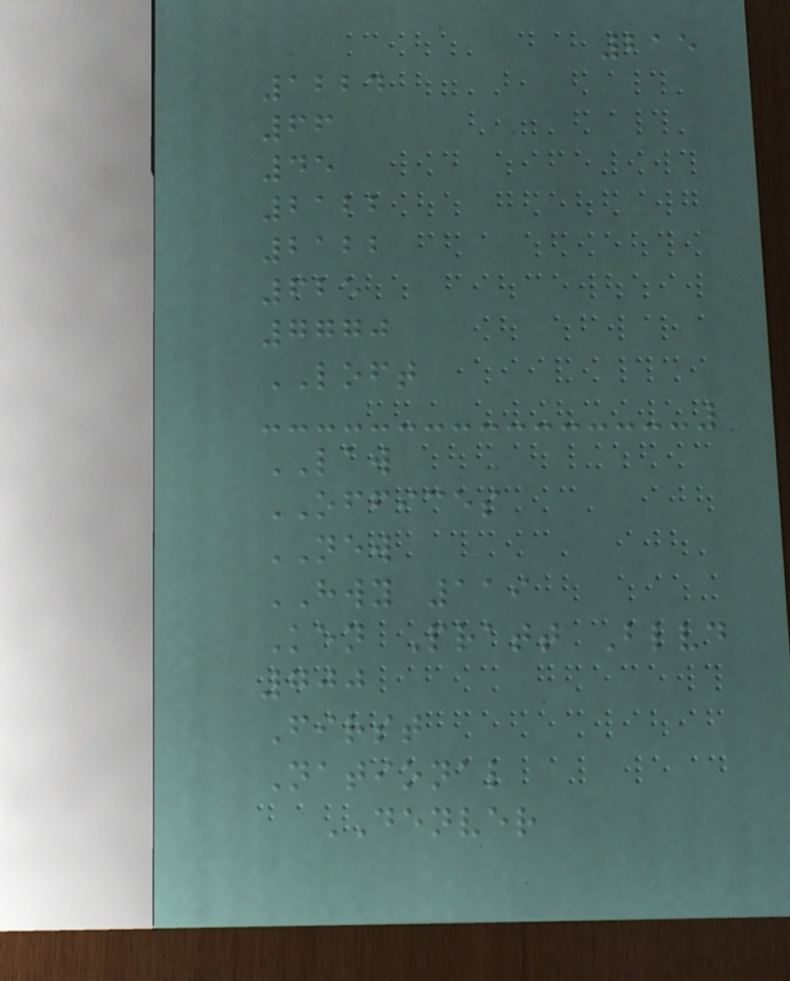215
1224
66
45
2122
2122
625
7770
LOFT
LAW
OFFICES
NEW
HWY 119
Ken Pratt Blvd
700
First
National
DENVER
